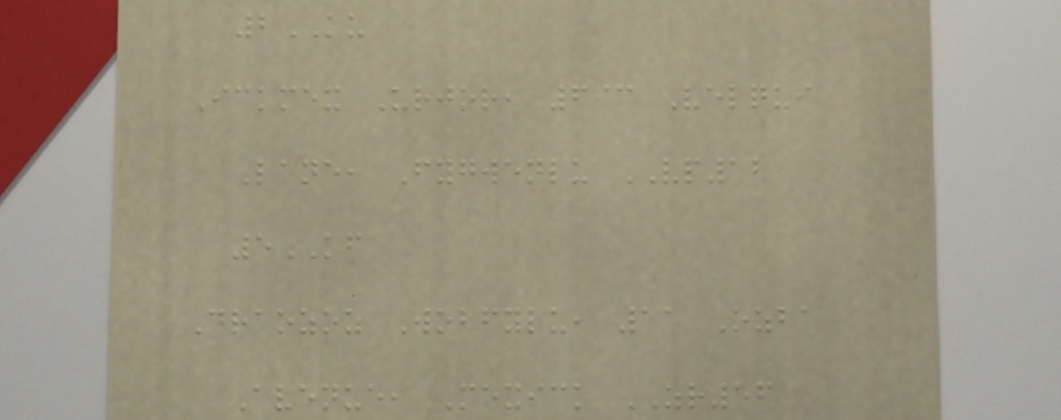2KU
Ickmex Urjor, 693 Velqui
Lane, Fygwenlu VP12
5KF
Draozoz Wobfylu, 11 Ozba
Avenue, Mexick ZR56
